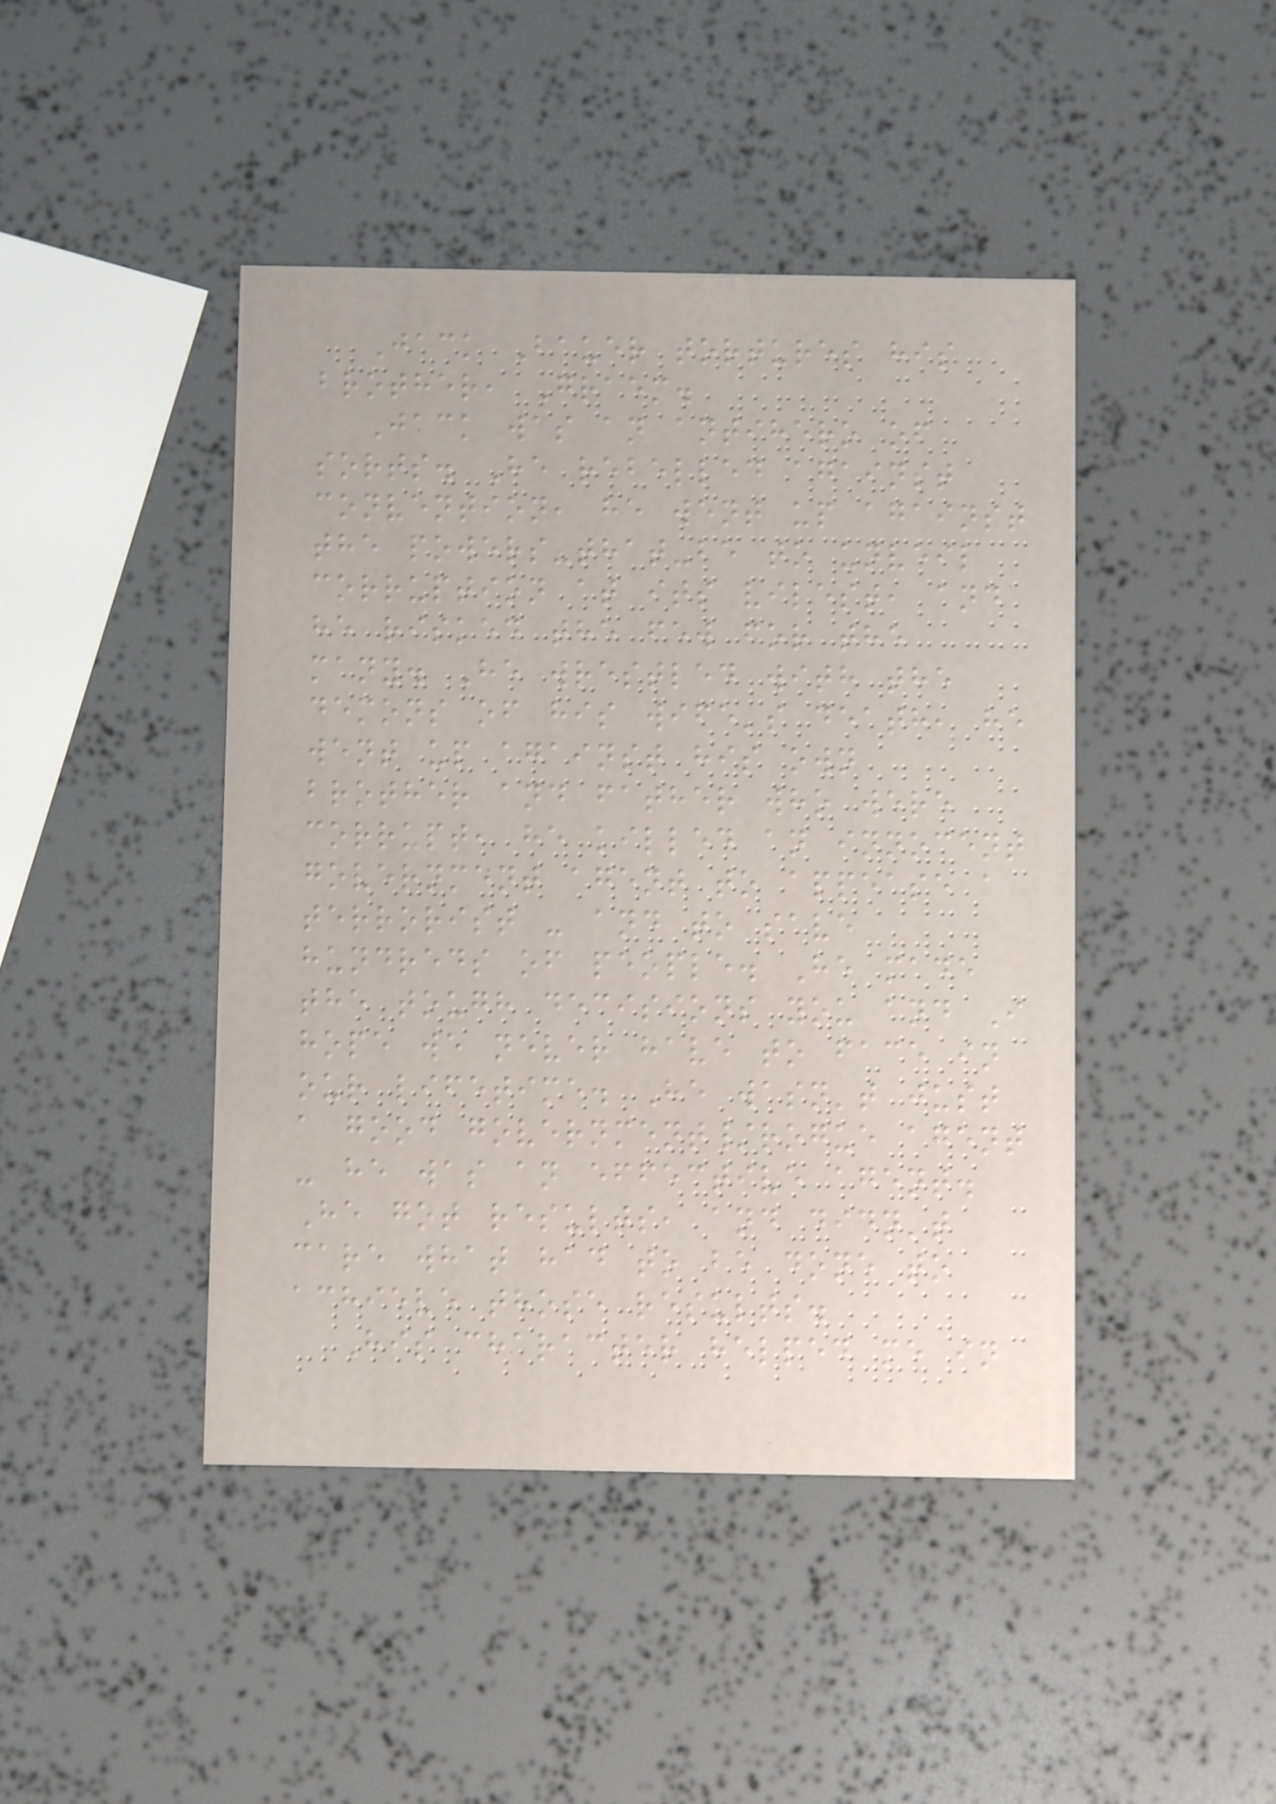Jack Bauer tortures his
brother, Graem.
Jack was an antihero of
sorts. He rebelled against
convention, he went up against
the powers-that-be to unveil
corruption at its vilest, and
he risked the few for the
many. He wrestled with the
demons of his wife's death, he
went up against his own
brother and father who were
corrupt, he killed an innocent
government agent to appease a
terrorist - and to save
hundreds of people. He made
the tough decisions you and I
hope we never have to face in
our lifetime. He wasn't just
a good government/rogue agent
- he was an effective agent.
He got results, and didn't
care what had to be done to
achieve those results.
His character helped me in
